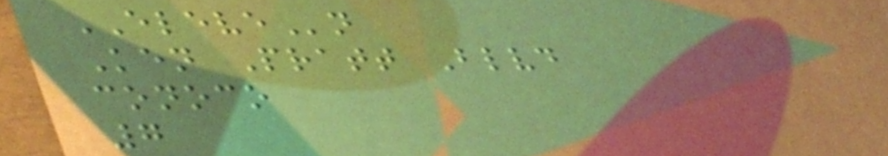ELEVEn
Ken Pratt Blvd
conoco
7
